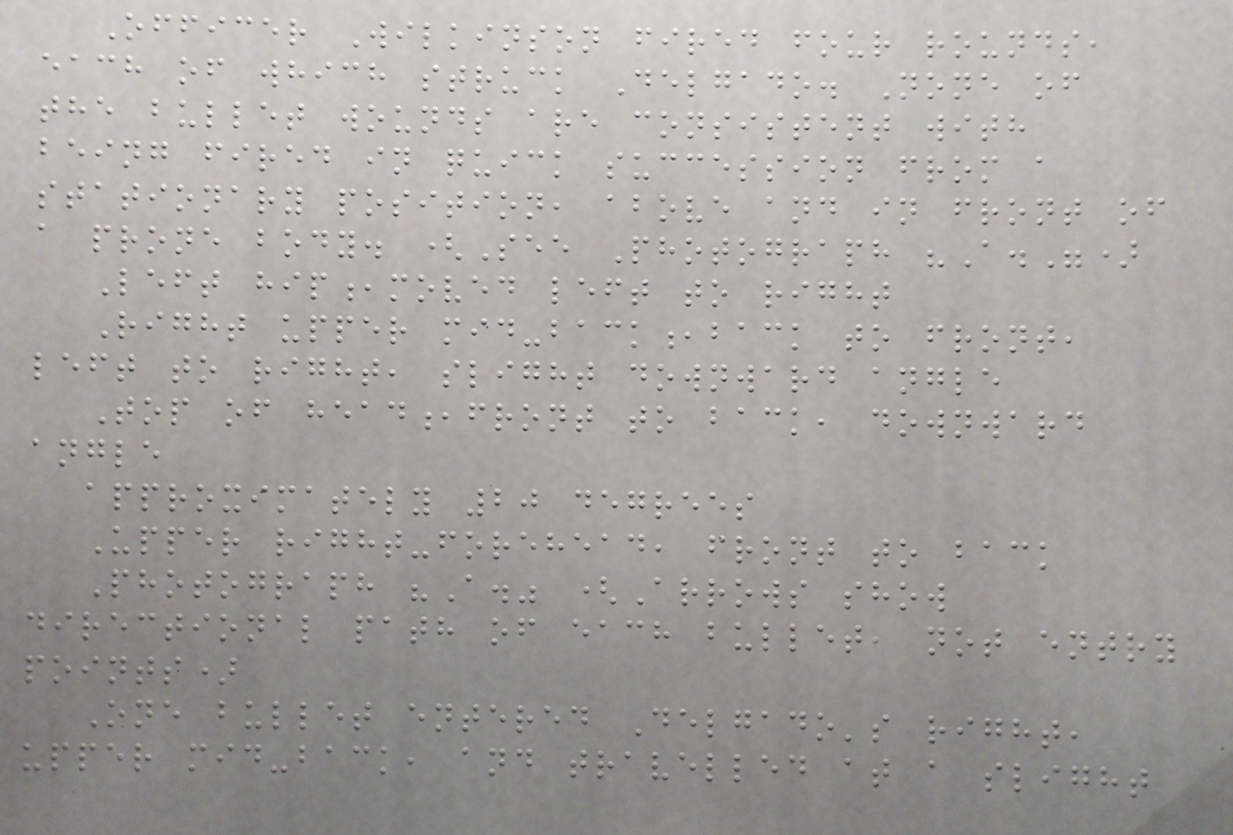Officer Wilkinson fired four rounds,
each of which struck Delgado. None of
the bullet wounds are consistent with
being fired in quick succession from a
stationary position, above and in front of
a prone body. (See Photograph "A.")
Left hip,moved left to right
Right upper mid-back,back to front,
left to right, slight downward angle
Top of head,front to back, downward
angle
approximately 20 degrees
Upper right-forehead, front to back
Photograph "A." (Arrows show
directional path of each bullet, not entry
points)
One bullet entered Delgado's right,
upper mid-back, and travelled at a slight
